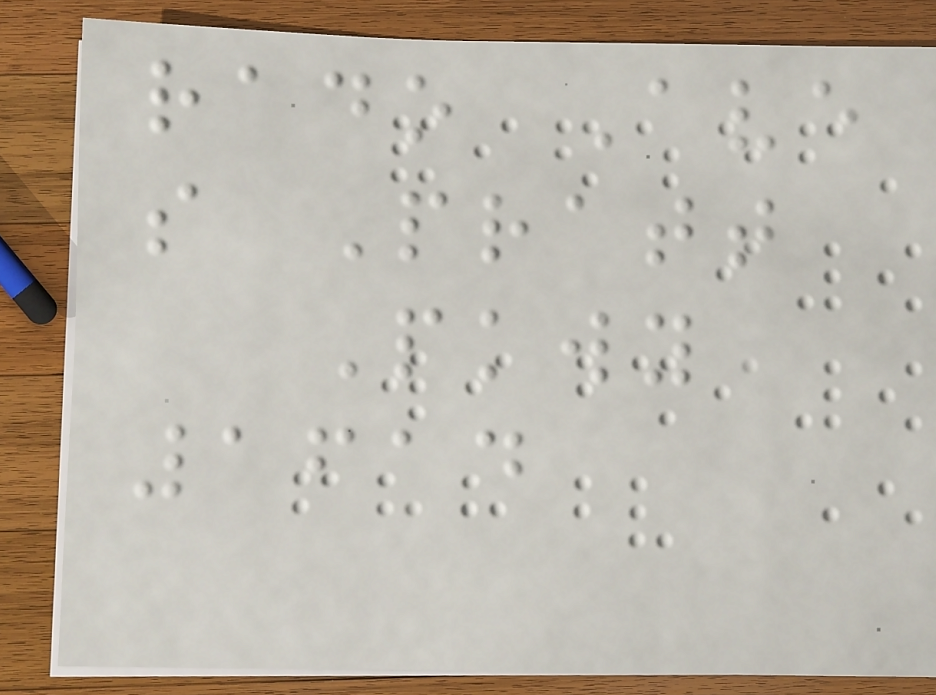rado Ave
s Pratt
Pkwy
1614
